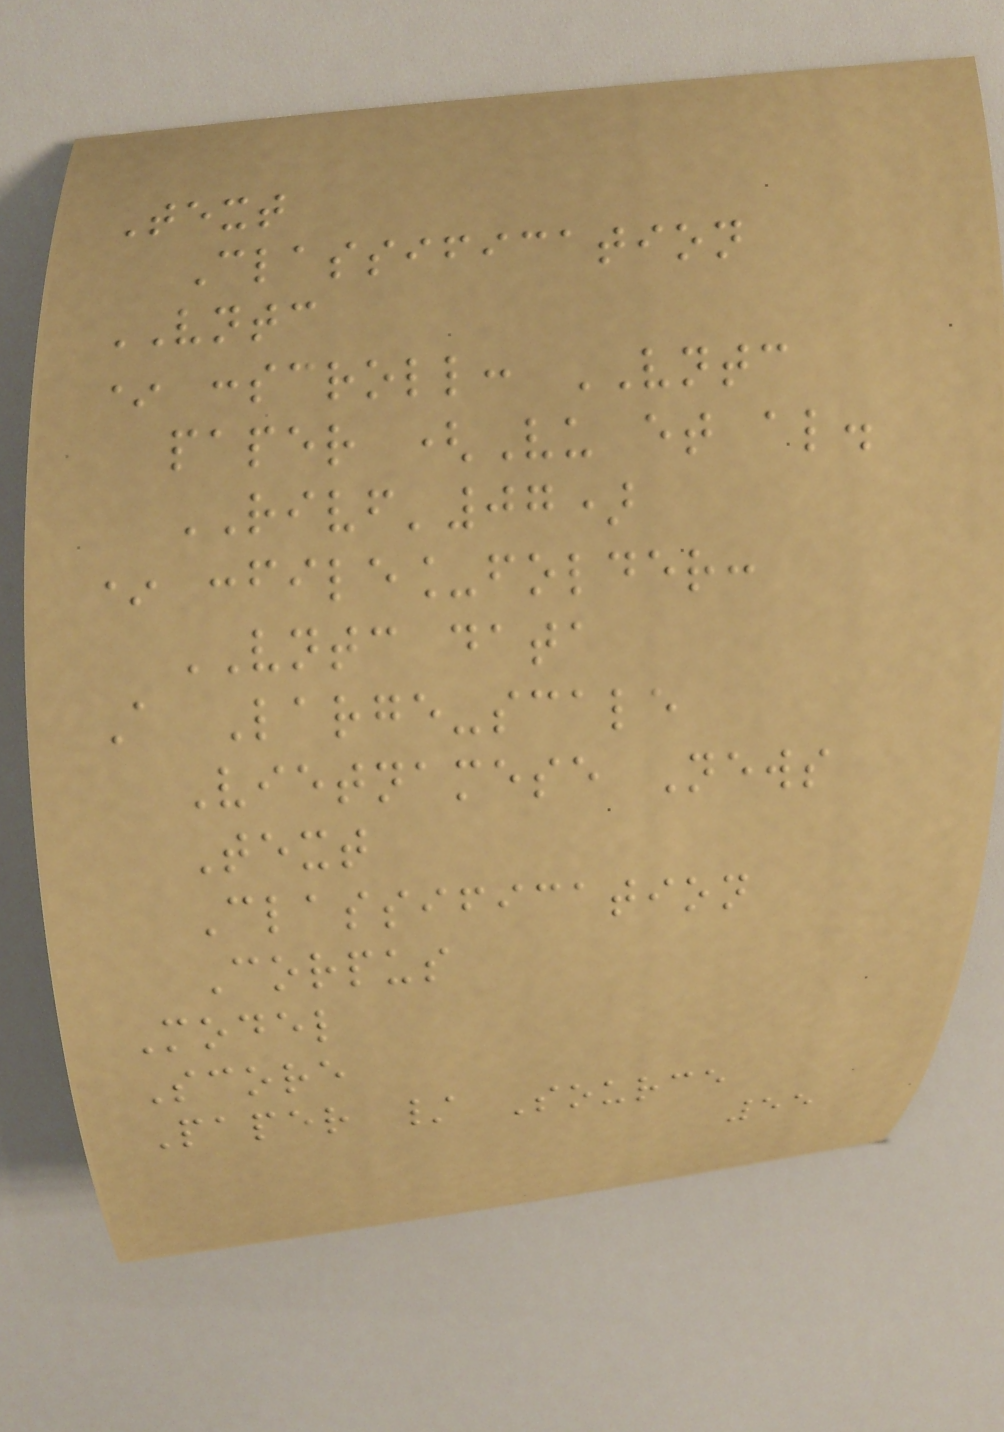Text
Classification
VNTC
* :scroll: VNTC
paper (Vu et al.
RIVF'07)
* :file_folder:
VNTC data
A Large-scale
Vietnamese News
Text
Classification
Corpus
Model
Score
Paper / Source
55
